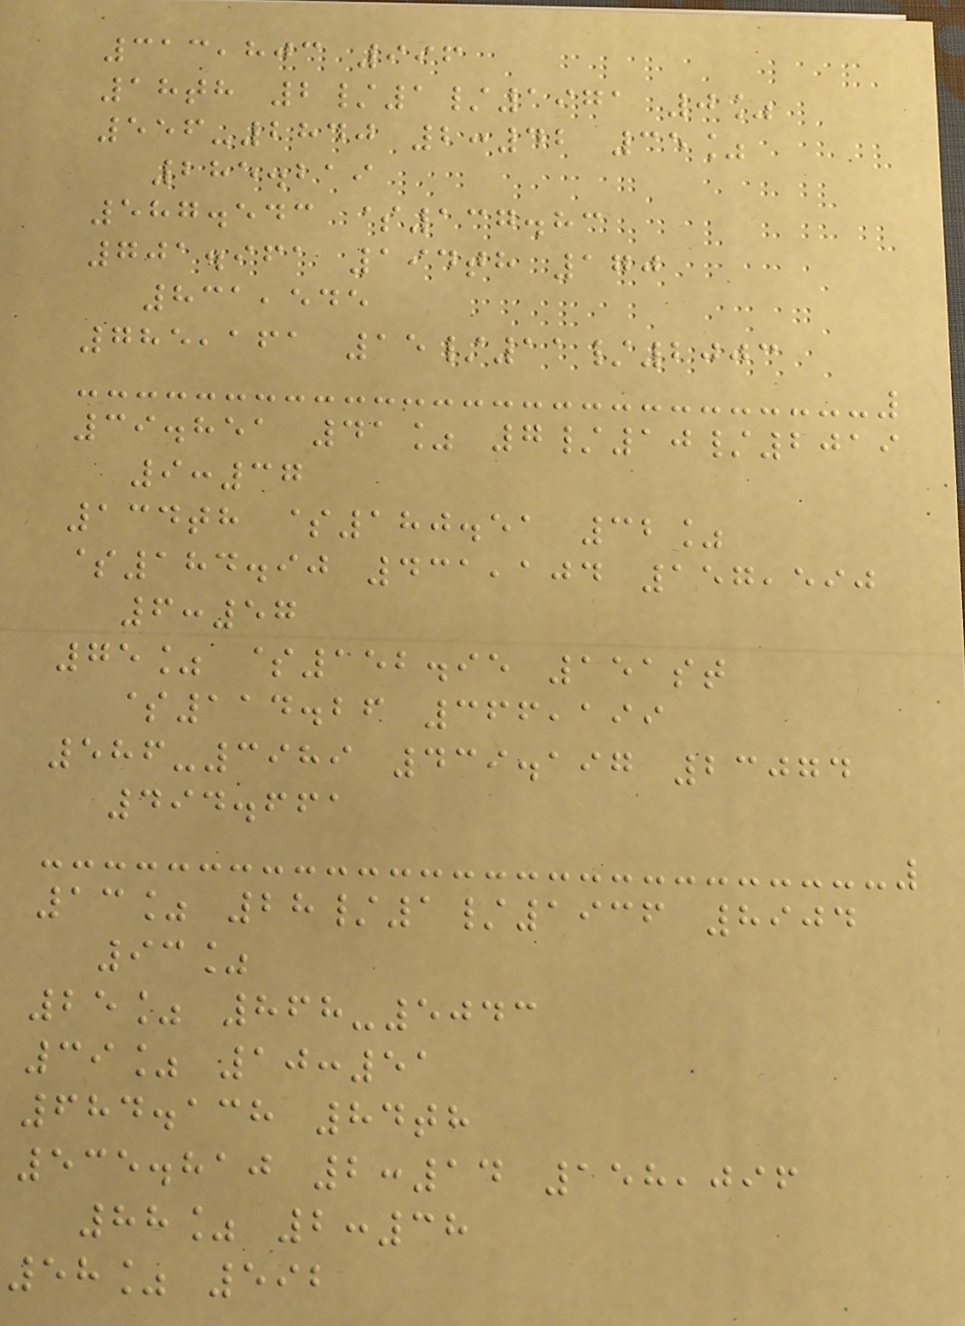313,803 996
18th 2/1/1971 0%
556-2840 2:42 35%
285.219
587.543 $137.83
701.961 194th 170
831,545
785,161 15/11/2003
39.851 41% 7/10/2019
9:37
134th $180.51 32%
$184.90 431,104 157,590
6:57
75% $152.95 151st
$114.26 366,199
586-3989 439.197 23074
494.661
13% 28/1/1936 8904
93%
25% 868-5043
39% 10:51
684.138 84th
535.810 2:14 158,096
88% 2:38
58% 592
